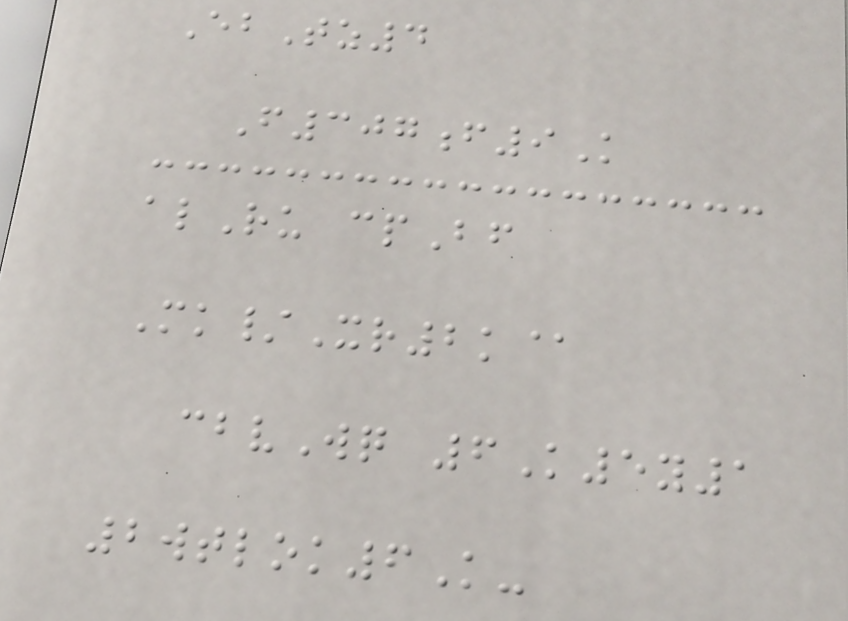EbTz4
F307f9K
alRu cpBf
Mk/Xr2k@
cbvWq 6K5y1
2wtlok6K-
